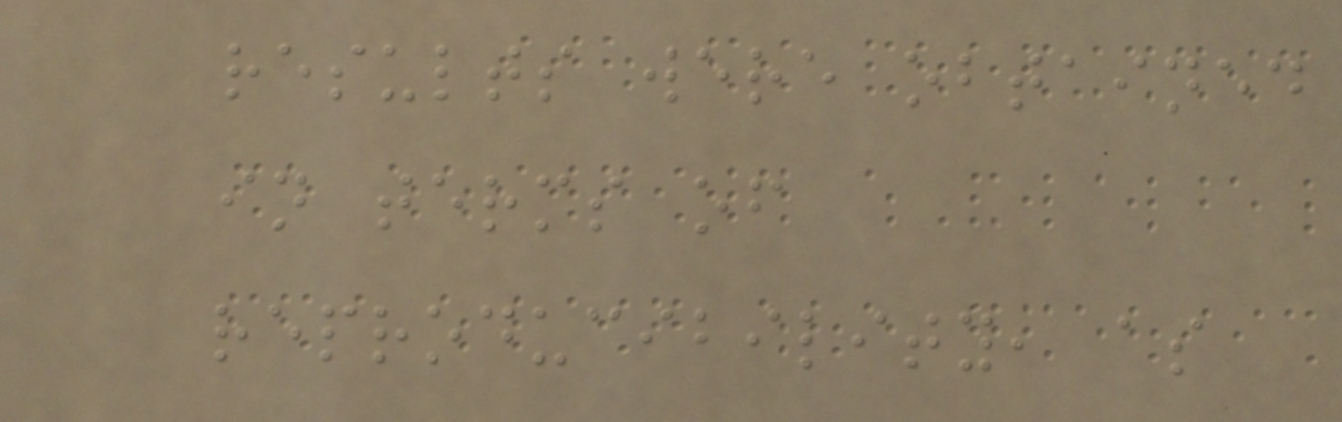results were obtained
in terms of
reproducibility, as
